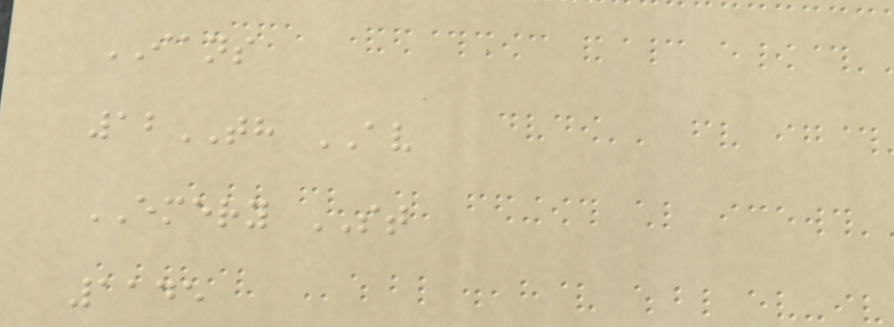IANS
12TH AV
EMERY ST
1145
